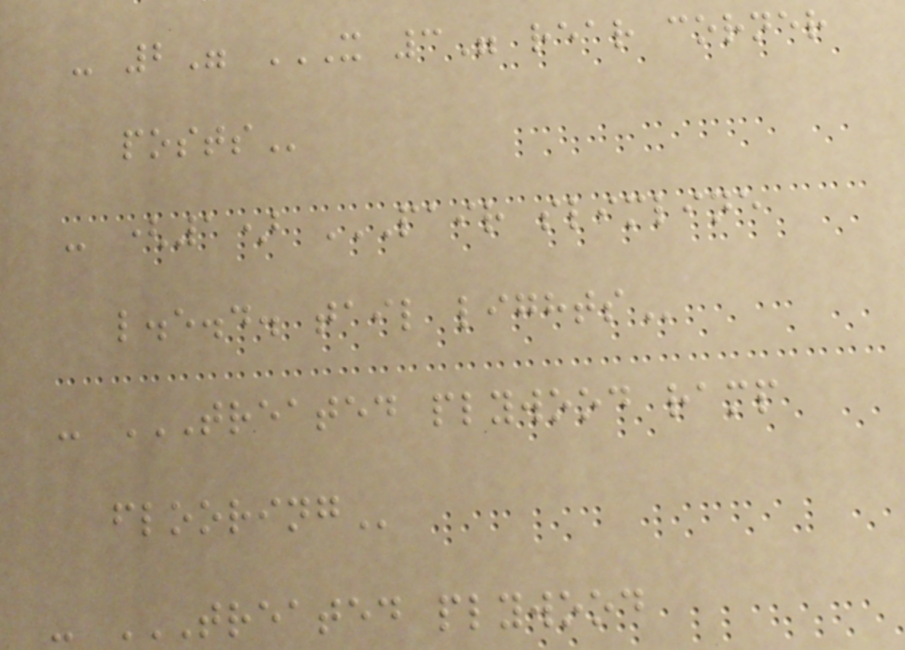- 2" X 3" REAR CORNER
POSTS
- (1) PAIR SLIMLINE
L.E.D. TAIL LIGHTS
- TREATED PLYWOOD RAMP
FLOORING
- TREATED PLYWOOD
